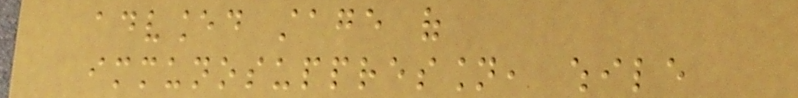advanced stage of
immunosuppression, while
